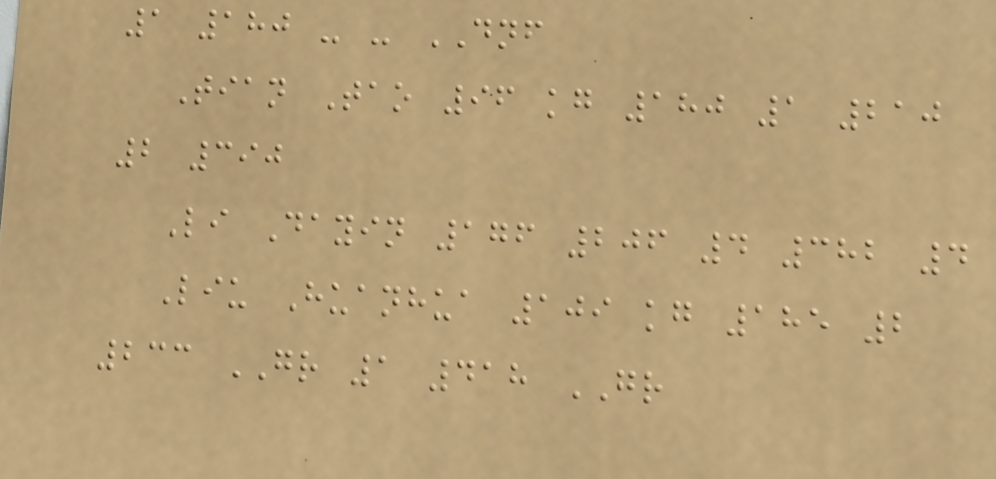1 180 - - DNF
Tian Tao 96 kg 180 1 210
2 390
Li Dayin 176 206 4 382 4
Liu Huanhua 109 kg 185 2
233 GR 1 418 GR
